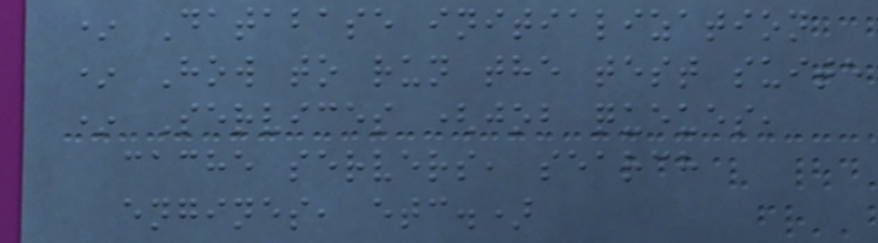* Database initialization
* How to run the test suite
* Services (job queues,
cache servers, search
engines, etc.)
